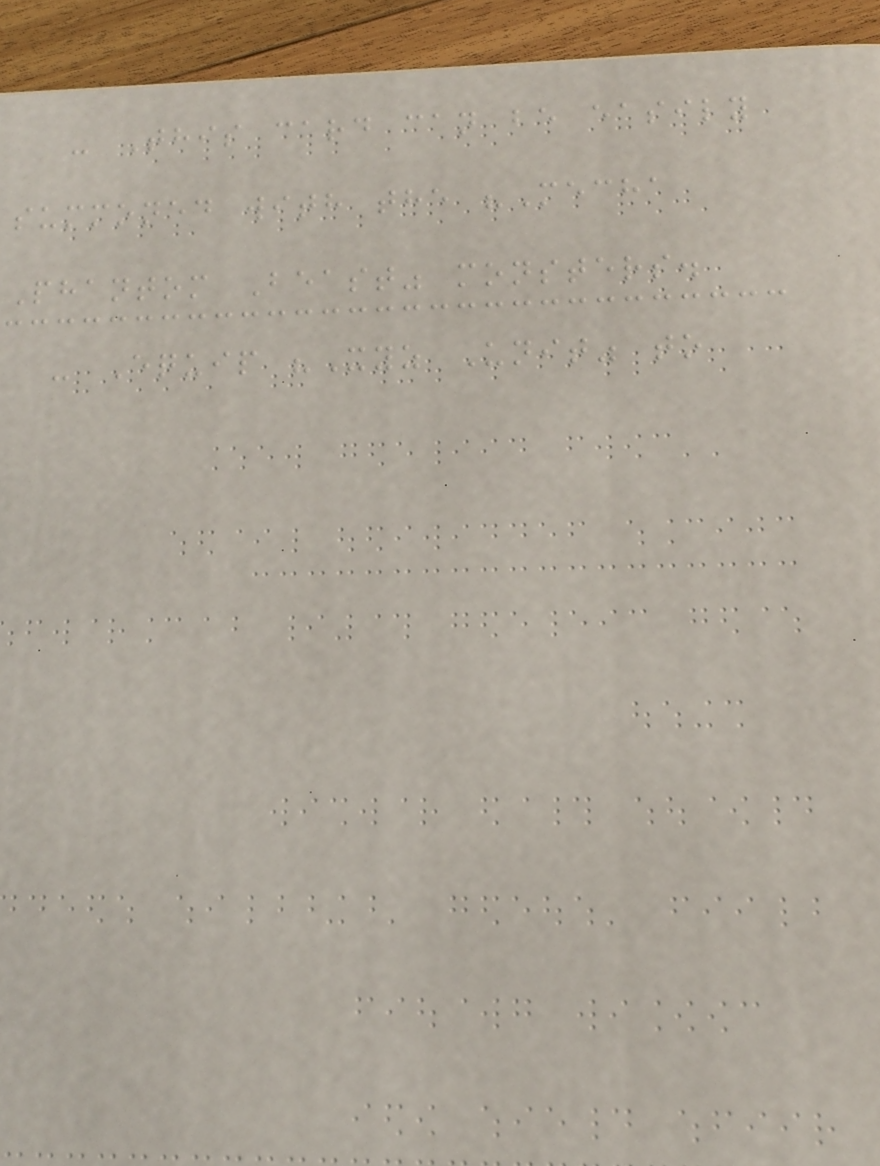- This card can be easily
summoned with the "Mecha
Phantom Beast" monsters.
- Equip "Xyz Unit" to
